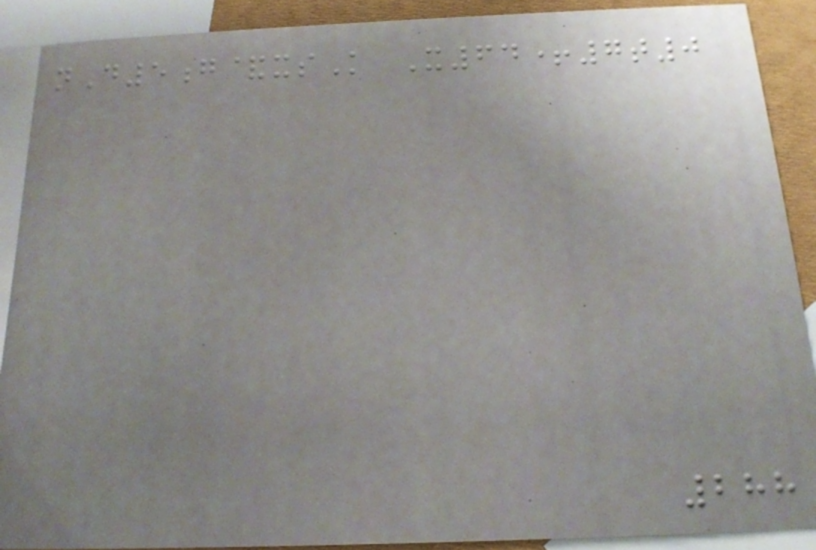nD5g&xsK X64+7t0
288
